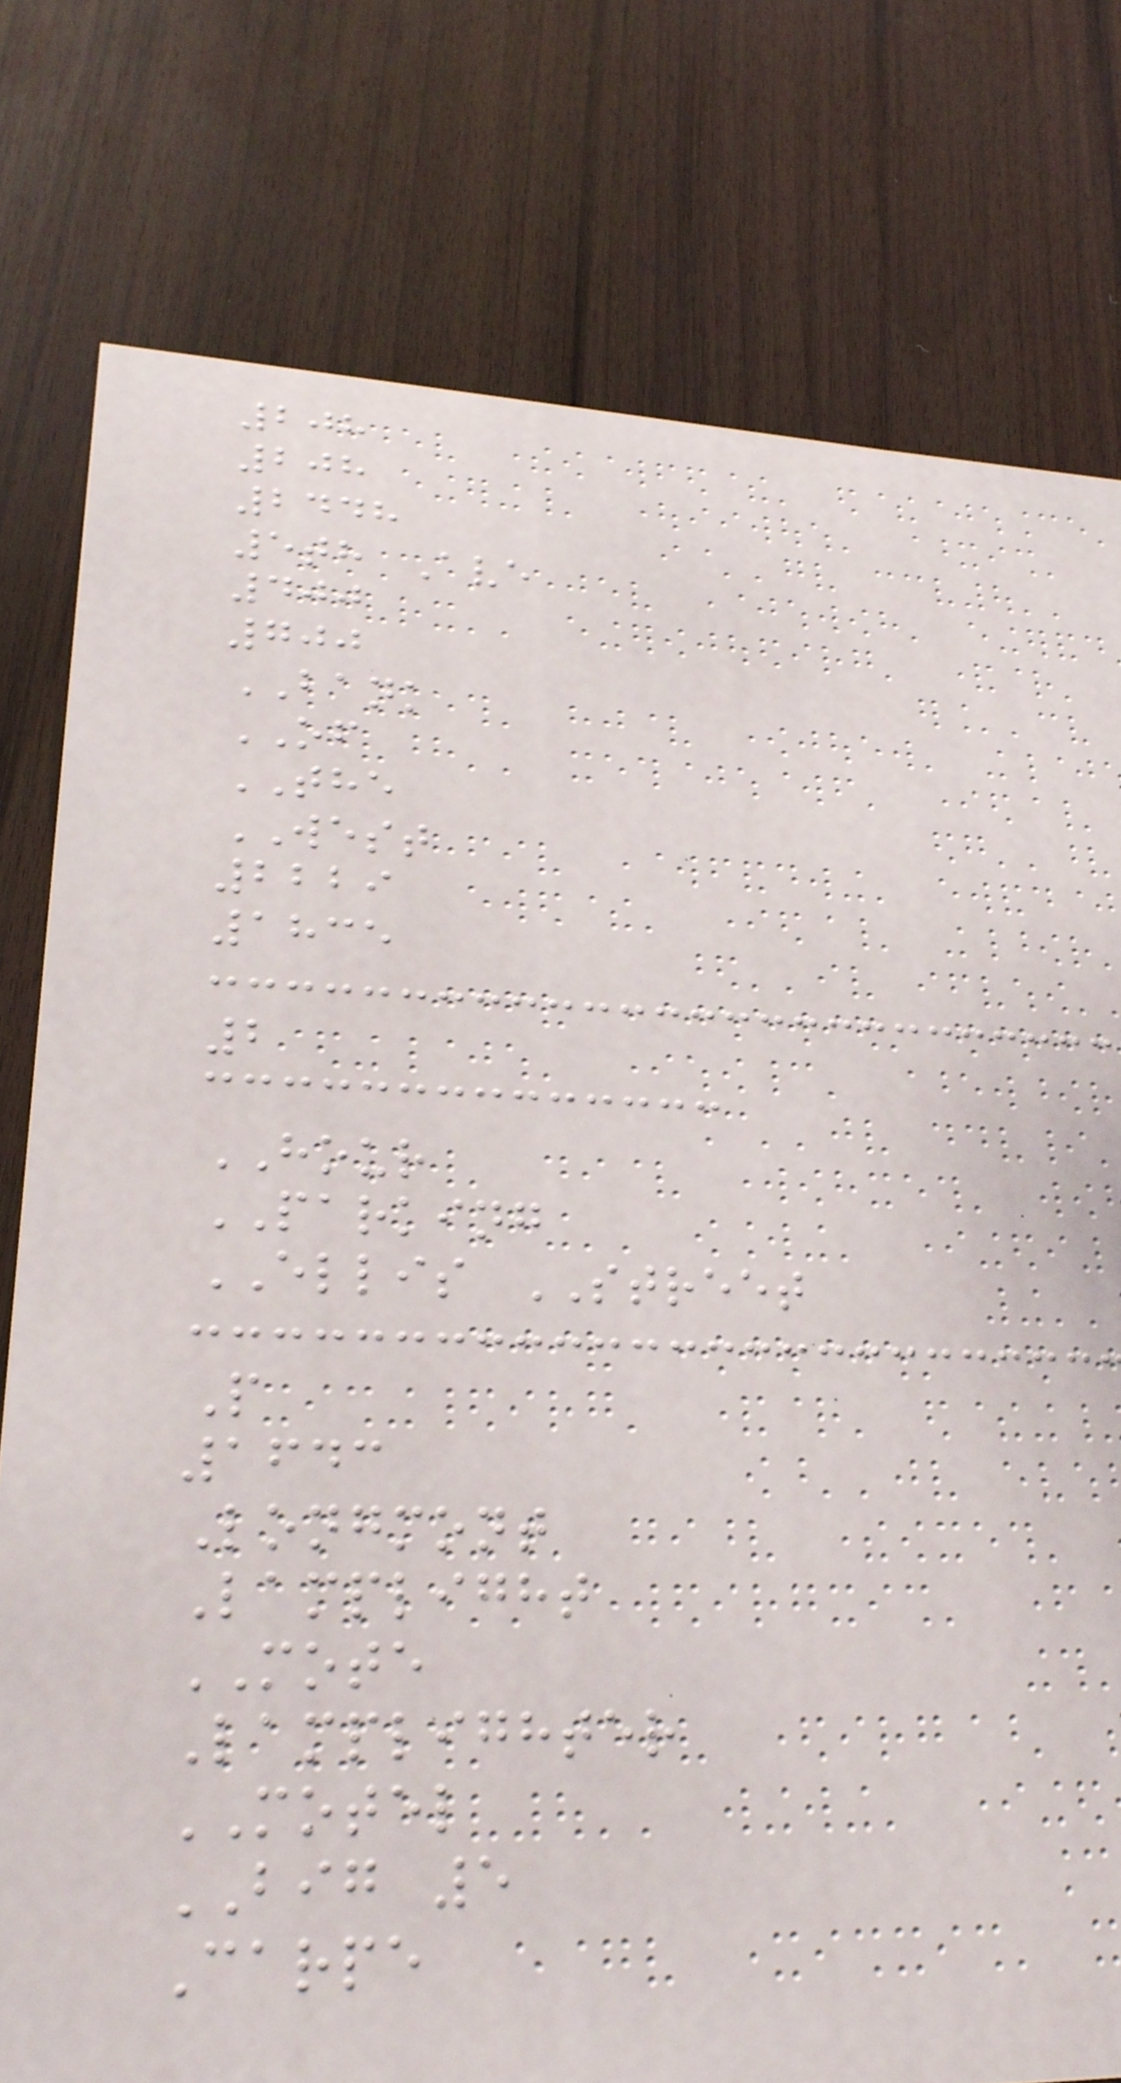208
208
2448
5th Ave
400
700
BANK
OF
THE
WEST
2229
1835
2
HOUR
PARKING
ELLIS STREET
P
1643
Longmont
Lamplight
MOTE
Lamplighter
MOTEL
BIG 5
Carpe
